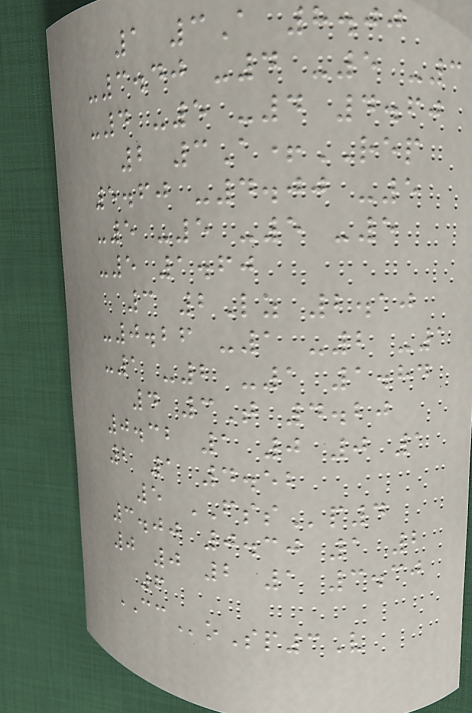1 3A 8.00
-3.40 -4 -5 -3
-4 -5 -4 4.60
2 3A+REP
5.60 -4.00 -5
-5 -5 -5 -5
-5 1.60
3 2Lz 2.10
-0.26 -1 -2 -1
-1 -2 -1 1.84
4 3T 4.20
0.32 1 0 0 1
2 1 4.52
5 FSSp4
3.00 0.30 1 2
0 0 2 1 3.30
6
CCoSp3V
